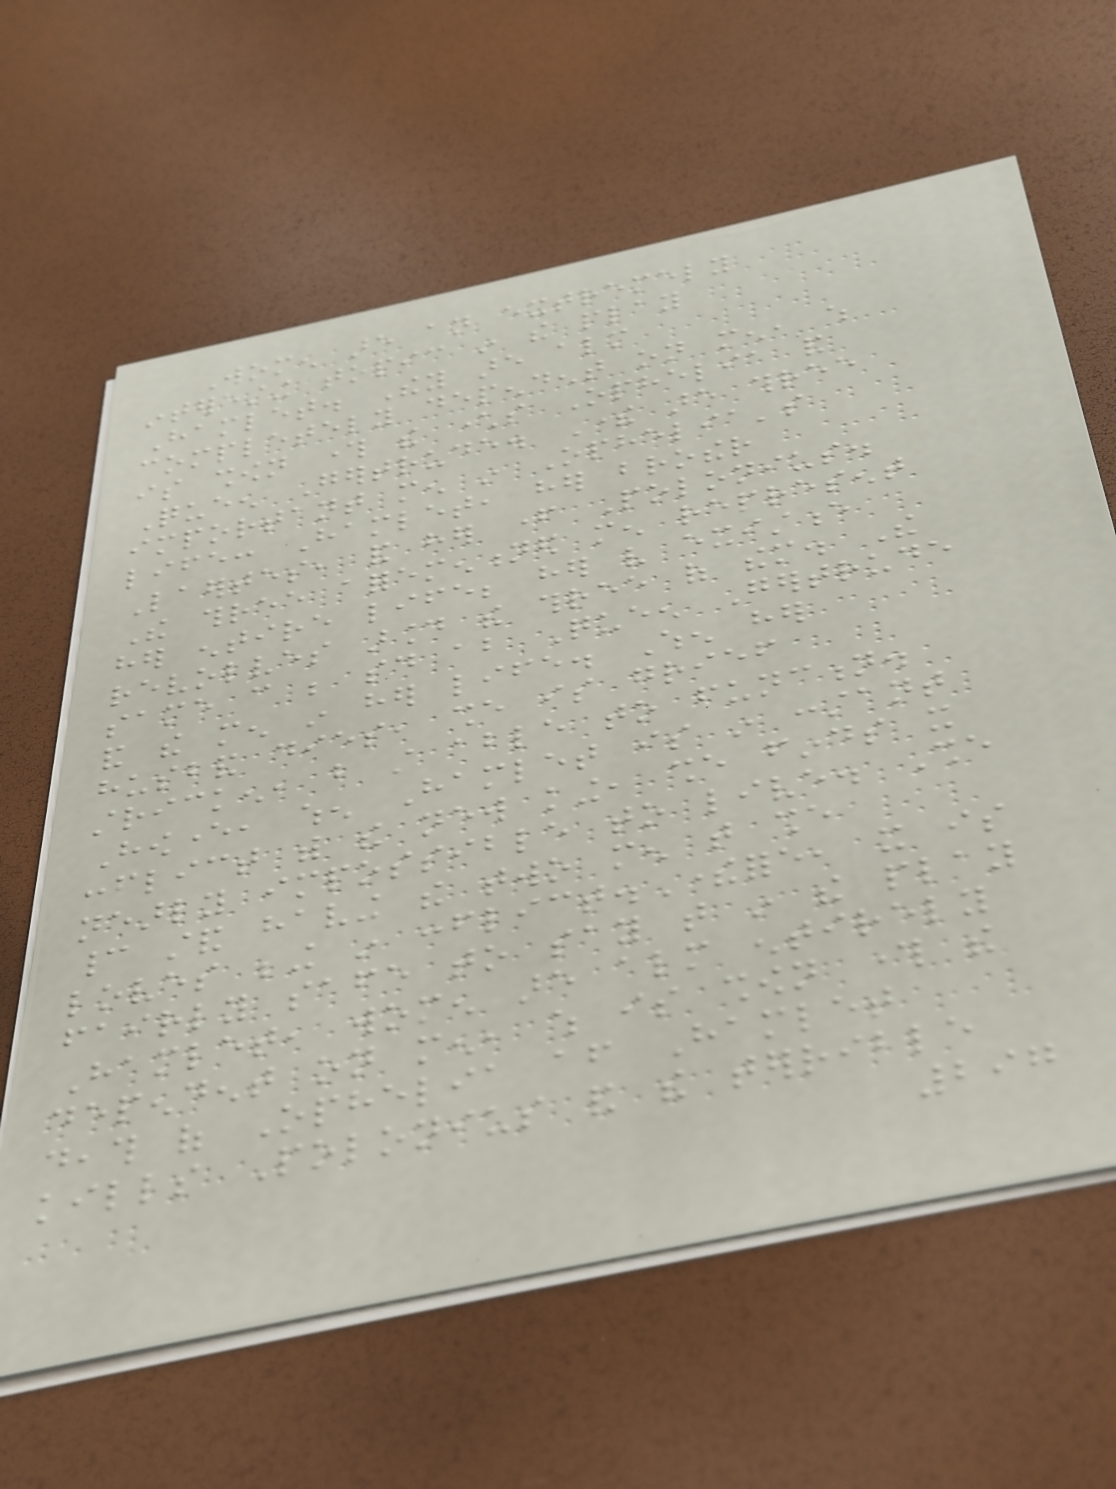Women are an extremely
interesting topic in the play
Hamlet. They are almost
completely dependent on men, which
is shown through the characters Ophelia and
Queen Gertrude. There are three
important men in Ophelia's
life: Hamlet, her brother
Laertes, and her father Polonius.
The three aforementioned men represent
her entire life; her very existence
revolves around the three of them. The
same can be said about Queen Gertrude
and the men in her life. When her
husband dies, she is grief
stricken, but still able to function.
However, when Hamlet is in constant
conflict with the new king, she finds it
nearly impossible to live. She
cannot stand having the two men that she
loves being in conflict.Therefore, it is
fairly safe to say that in the play
Hamlet, women are almost entirely
dependent on men, which is shown through the
death of Ophelia after Hamlet
kills Polonius and the terrible
297
